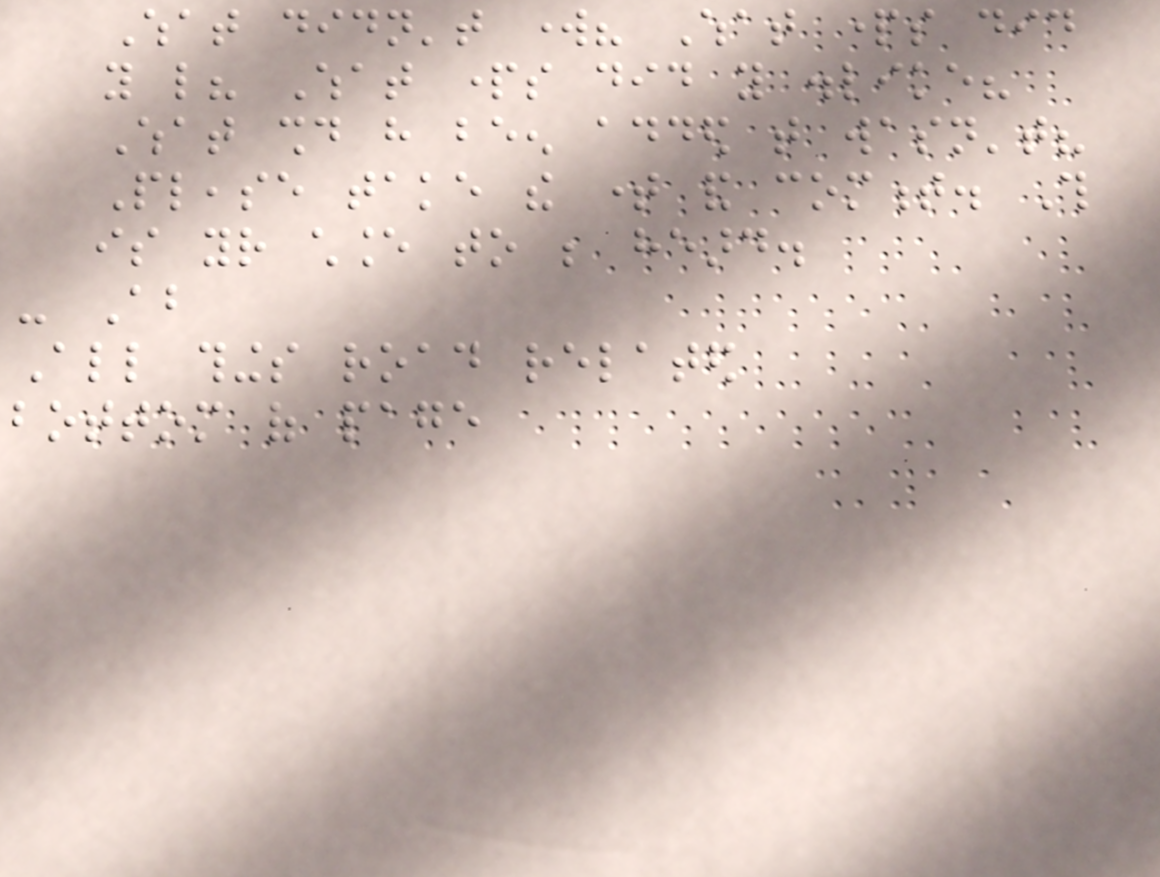What didn't work? What parts did
you like? What parts did you dislike?
What should have been added that wasn't?
Please take the time and comment. This
is your chance to be heard.
- About
All things road related
bottom of page
